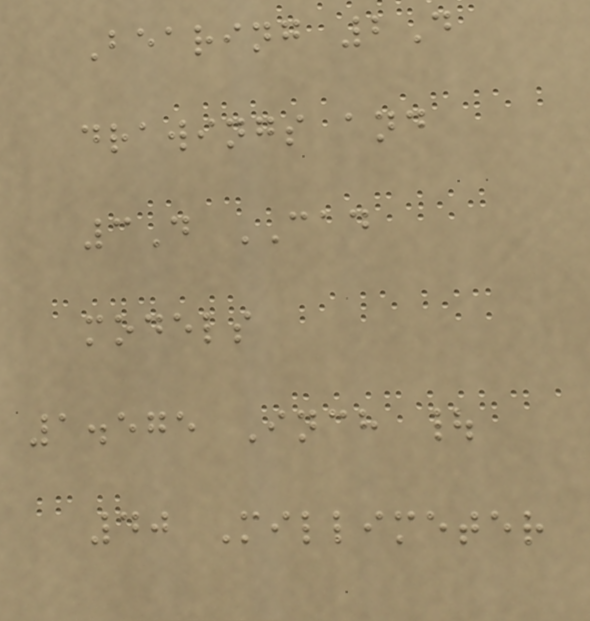Bearing 2D
drawings and
3D CAD
models
1.575 Inch |
40 Millimeter
